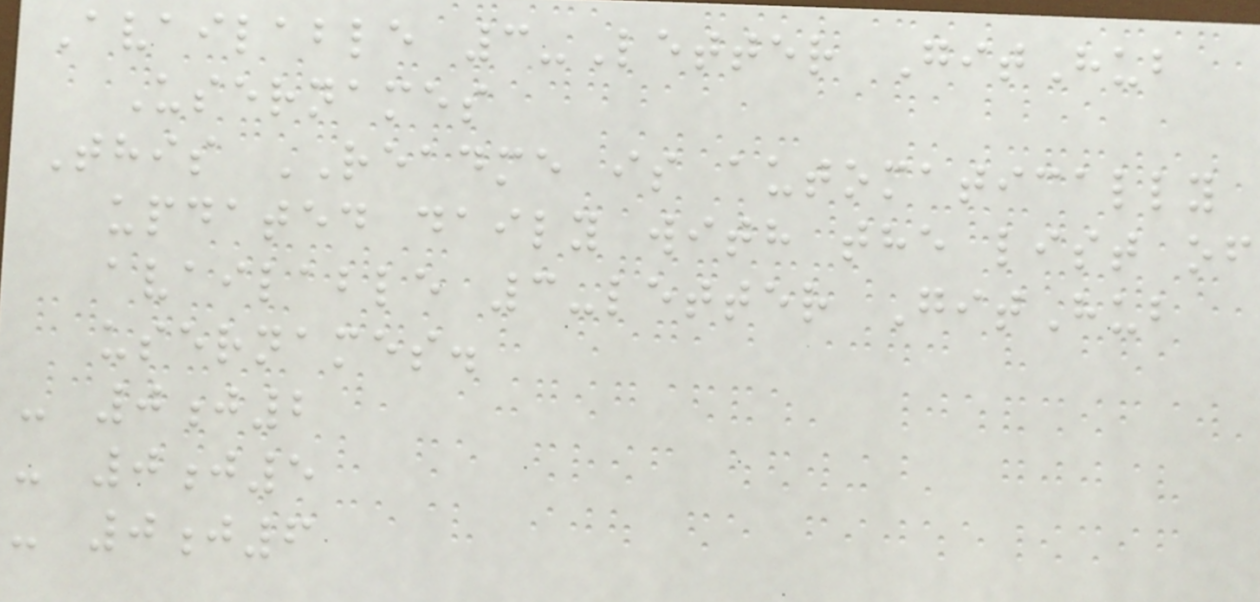Available 3-Letter GitHub
Usernames
This README is automatically
updated daily with the list of
available 3-letter GitHub
usernames.
- 0j2
- 0j5
- 0j6
